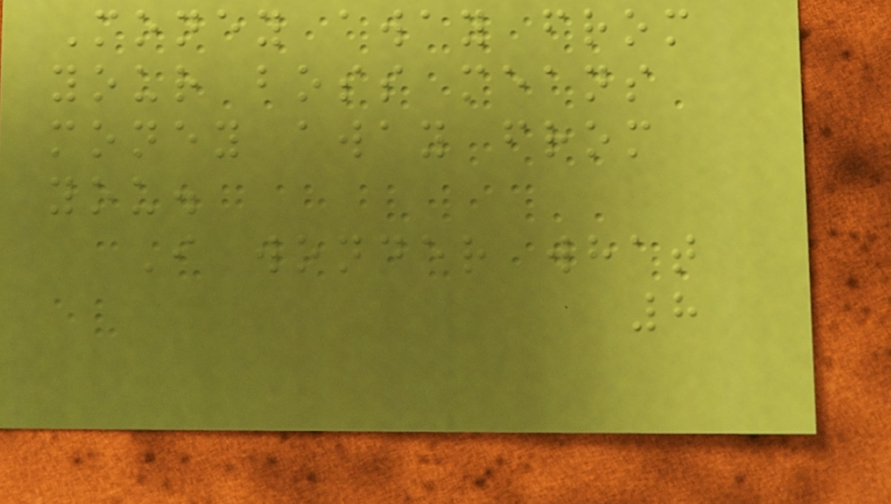Money away from
your boss means
money away from
you.
I wonder what
8
